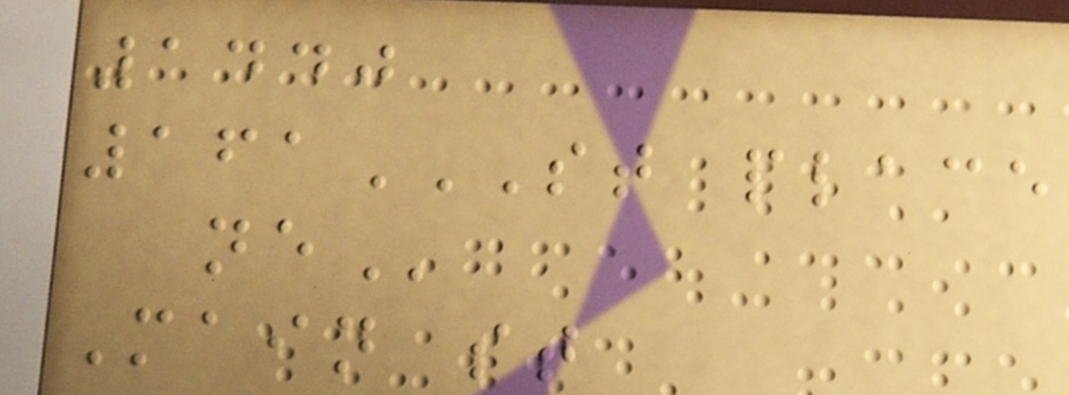1440
161ST PLACE
NE
Main st
